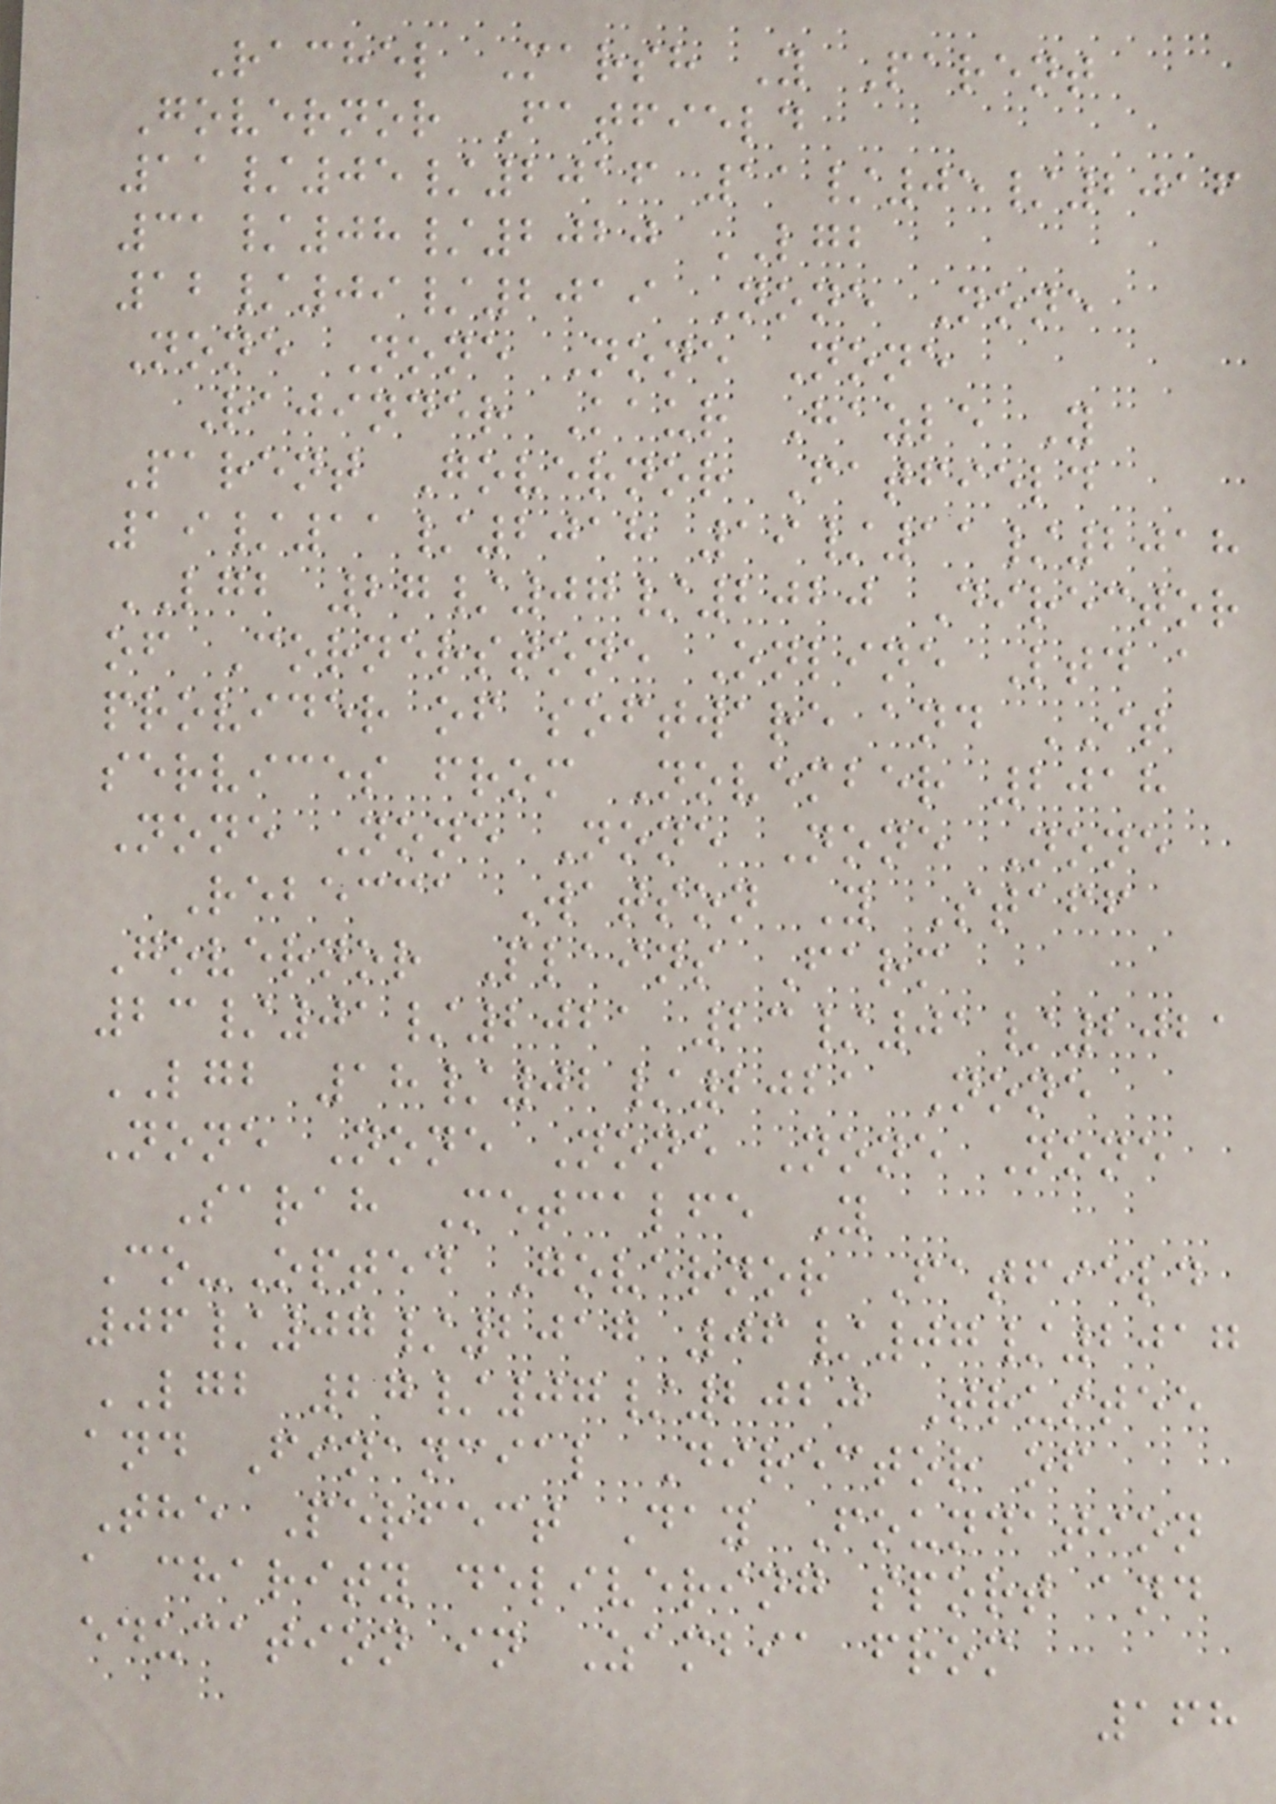Rachel Marsh Y Parent
Governor Fatfield
11/05/2016 11/05/2016
31/08/2020 LGB
12/09/2019 None None
None None None None
Rajinder Kaur Hazle Y
Parent Governor Fatfield
19/11/2018 19/11/2018
LGB 27/07/2020 Director
of Cornerstone Online Ltd a
provider of software and IT
services from November 2018
None None None None None
Rebecca Watson Y Staff
Governor Plains Farm
23/01/2021 23/01/2021
LGB 18/02/2021 None
None None None None None
Sarah Metcalfe Y
Co-Opted Governor Fatfield
06/07/2017 06/07/2017
LGB 27/07/2020 Trustee
and Financial Director of
The Perfect Day Foundation
a charity delivering sport and
education in Zambia from
168
